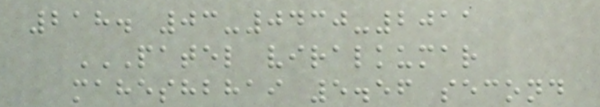218. 03-0430-2011
PATEL VIRALKUMAR
MAHESHBHAI 5.56 SECOND
